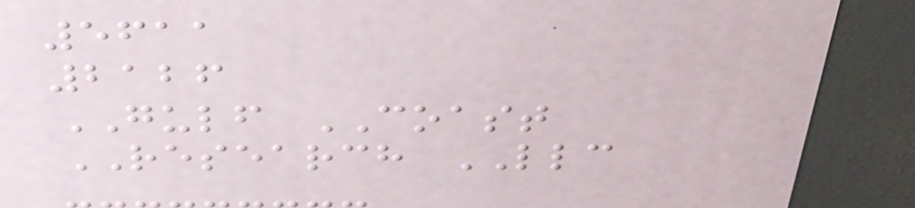5611
2126
GULF COAST
RESEARCH LLC
